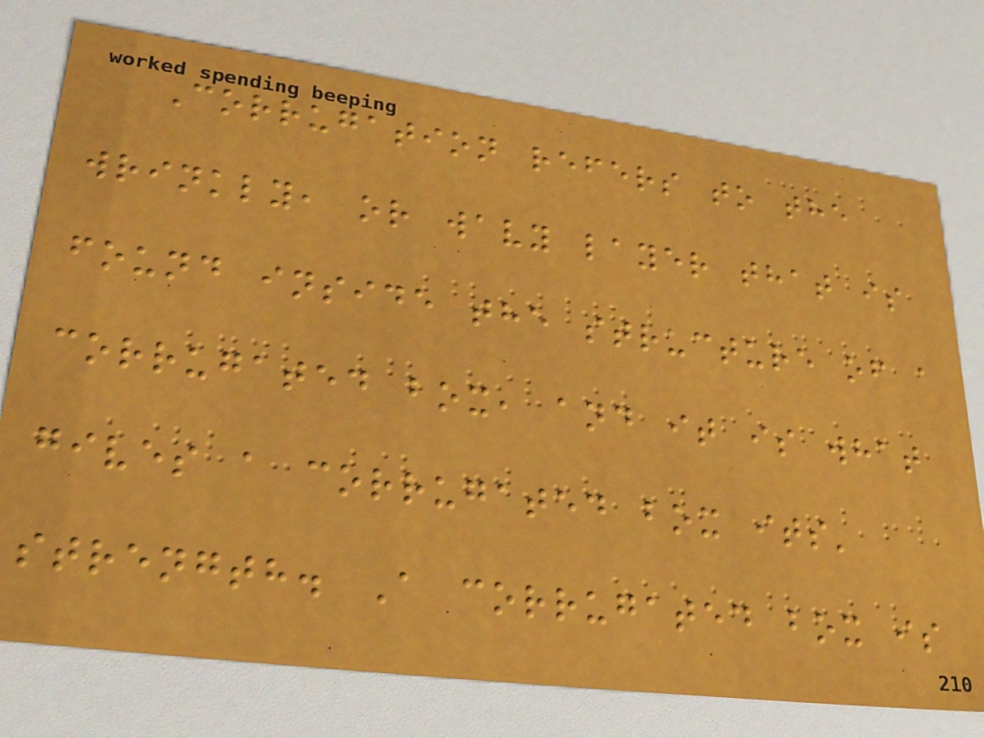Corrugation refers to the
wrinkly, or wavy layer that is
found inside the structure of a
corrugated box, and it is what
gives a corrugated box its'
strength. A corrugated box is
